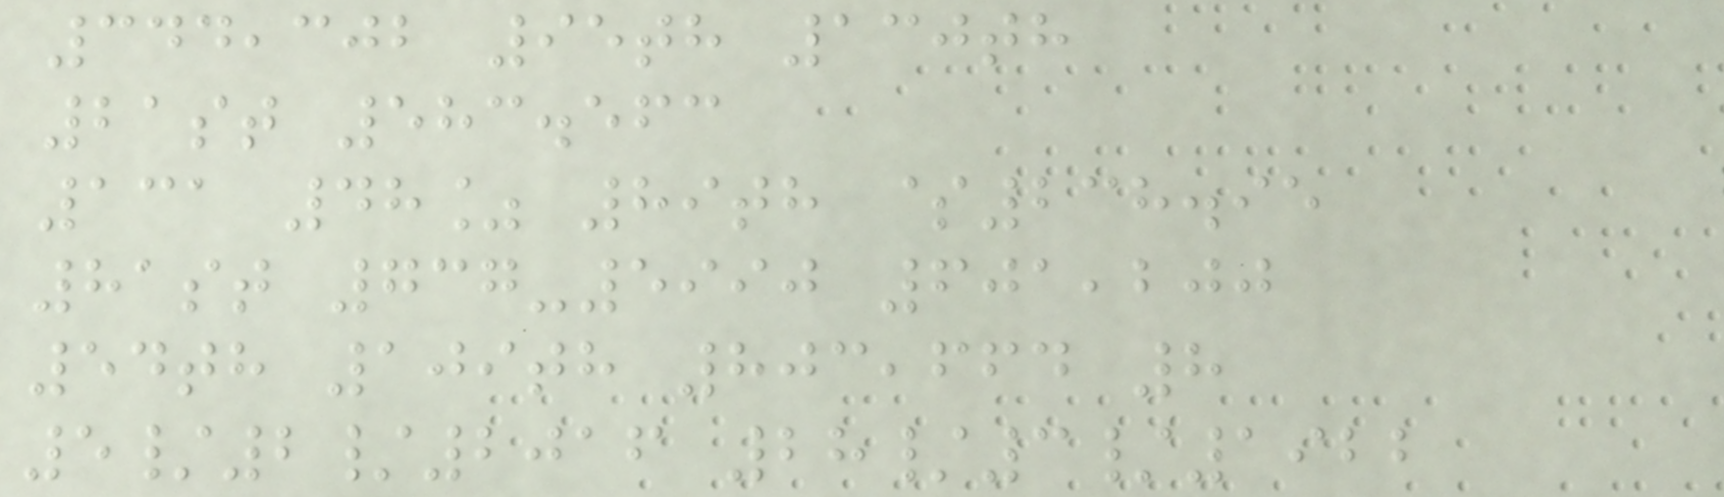344,302 95th 130th
21st 583.563
131 48% 89th $238.95
81st 737-5990 601,200
54th 109th 803,664 8
5/2/2016 28/3/1922
